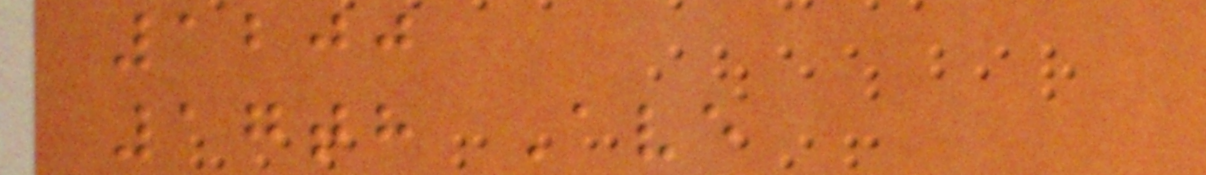1200
17th Ave
